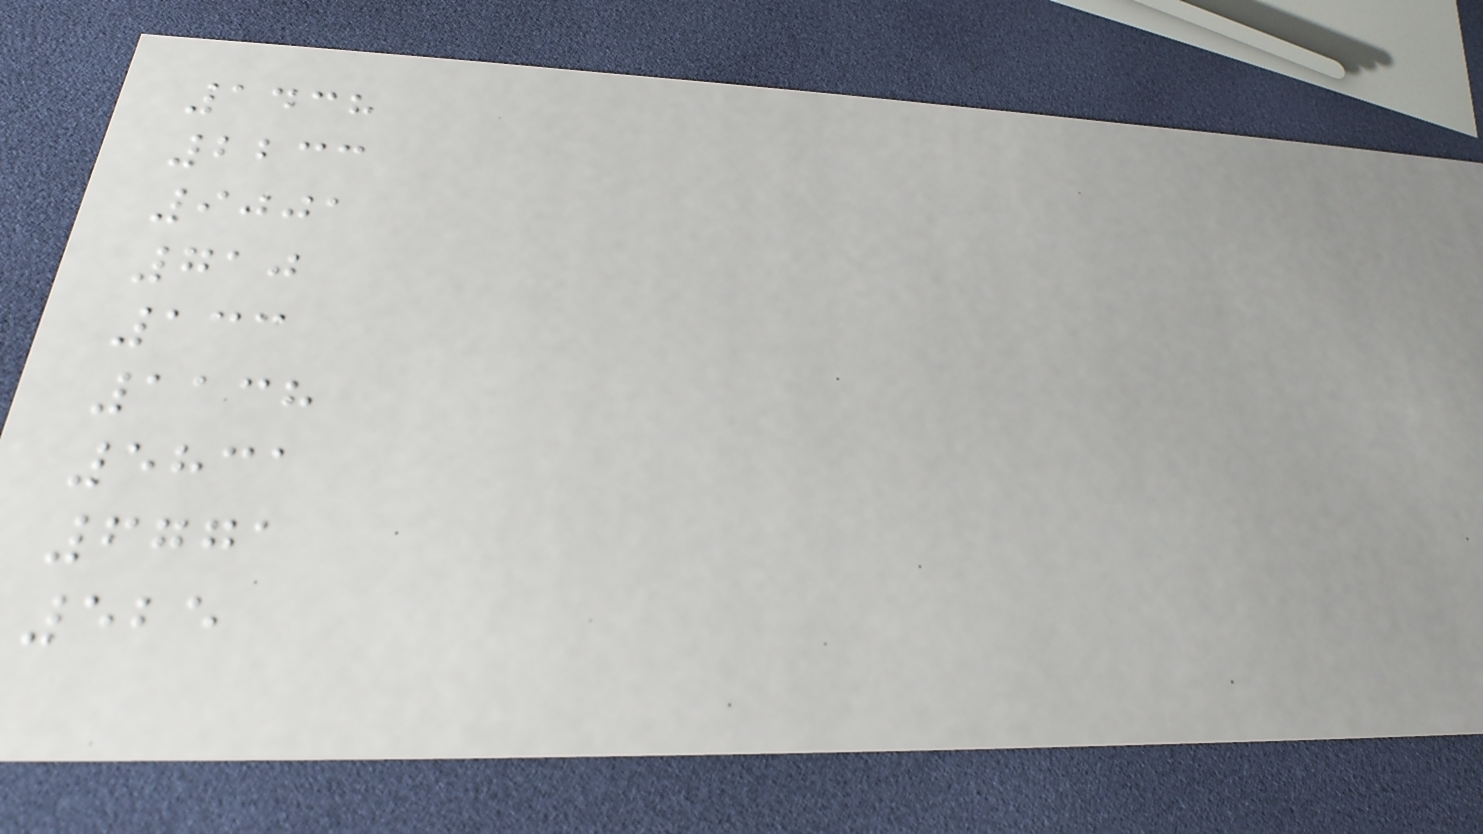1438
2233
9001
710
133
1138
5831
6771
525
